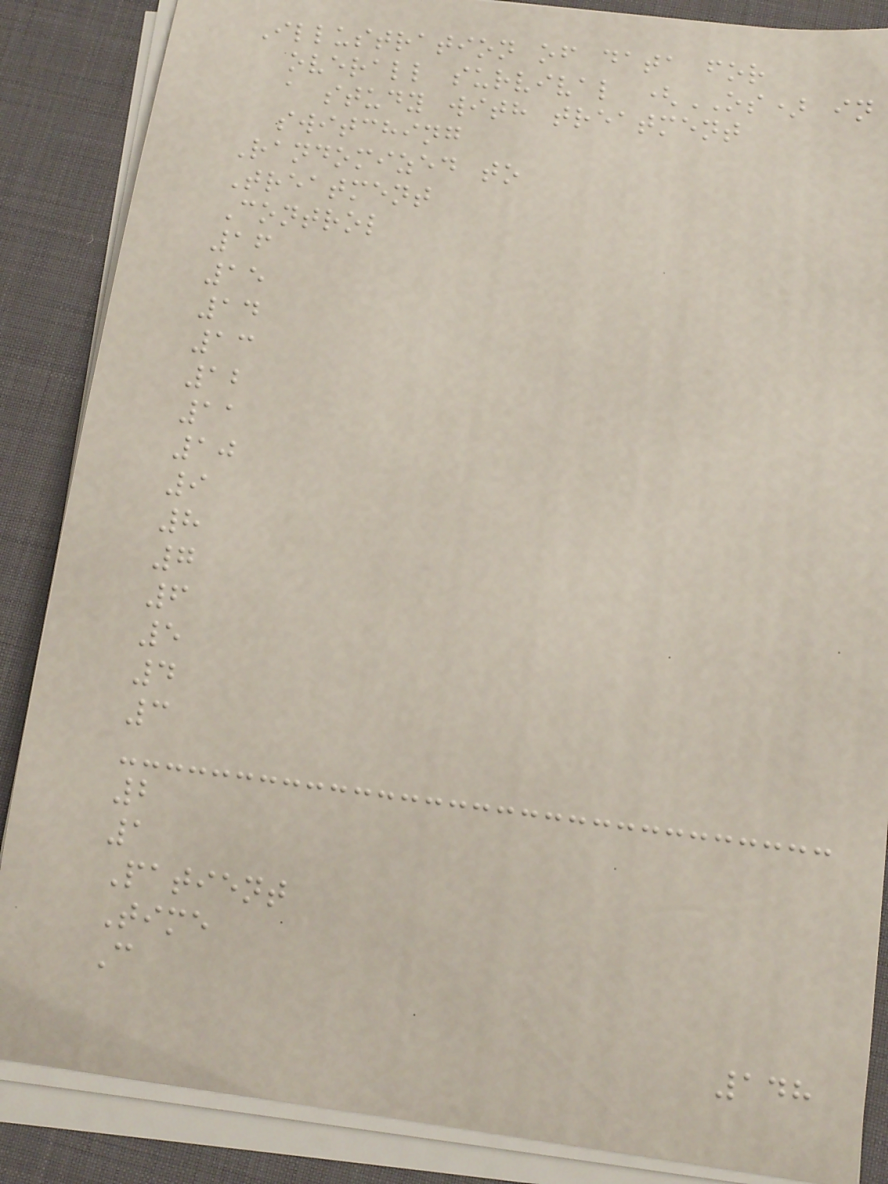Illustration of data for
overall survival (OS) in
a study with treatment
switching
Randomized to
Treatment
Control
16
15
14
13
12
11
10
9
8
7
6
5
4
3
2
1
Patient
Time
C
148
